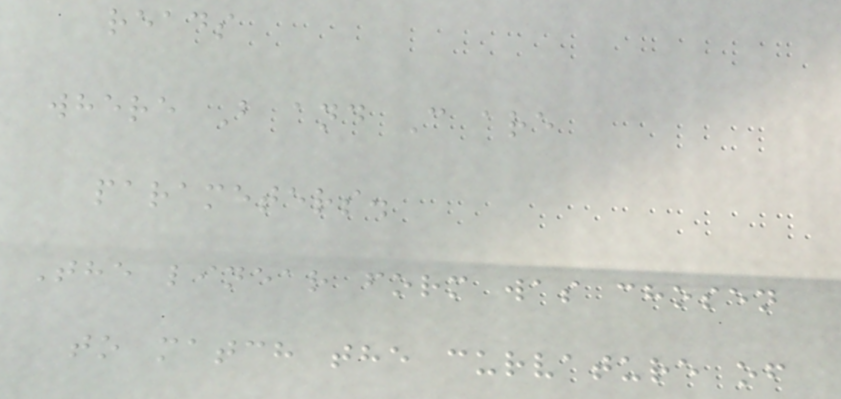reads
where B and C are
parameters.
The linear form was chosen
to match the curvature of
